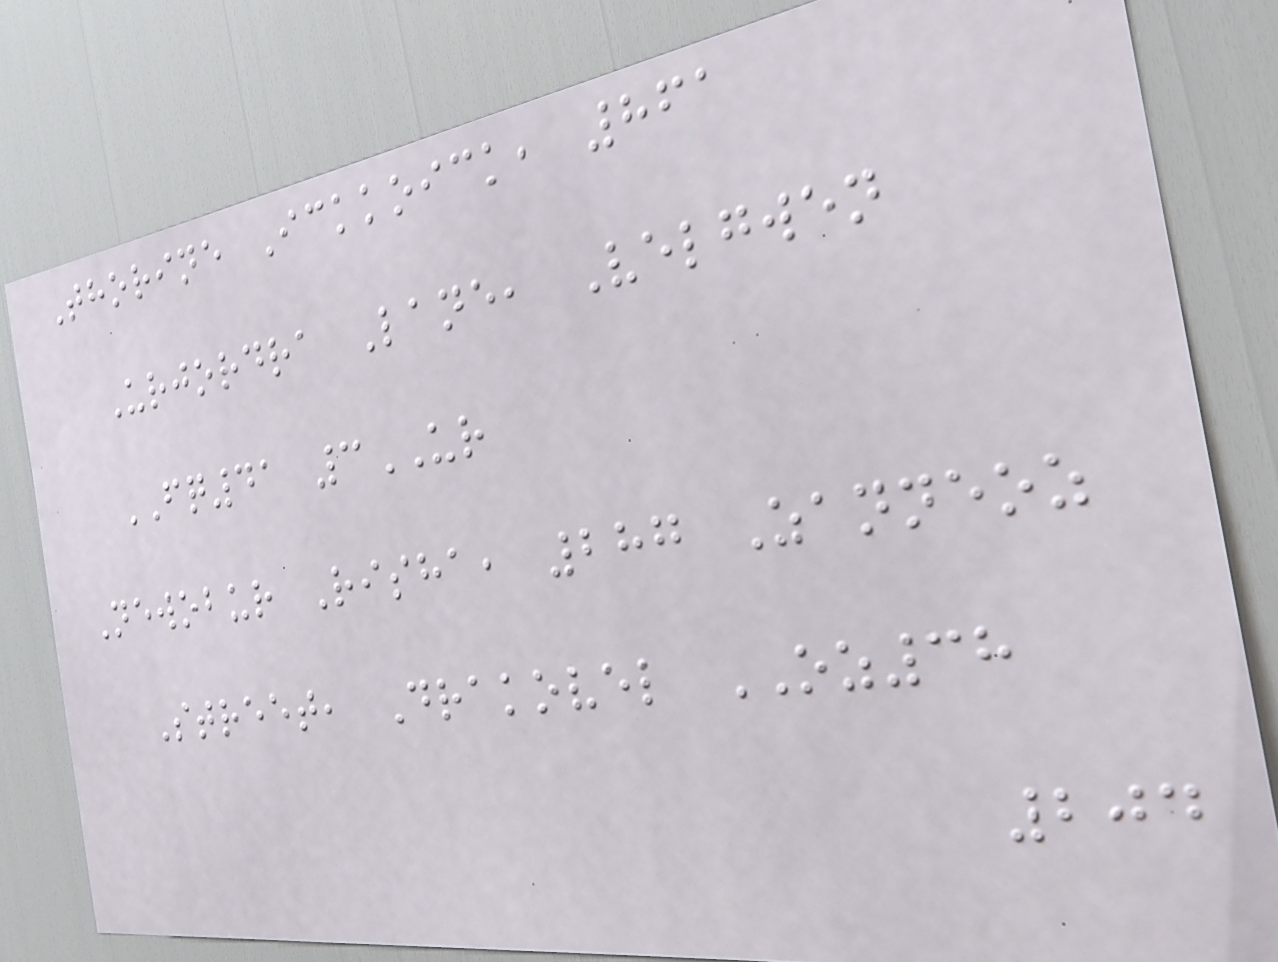Thorine Ickkoick, 861
Urjordra Lane, Velgwen
FQ41 3UR
Newobur Risha, 287 Zanneoz
Street, Drakovel OZ38
204
